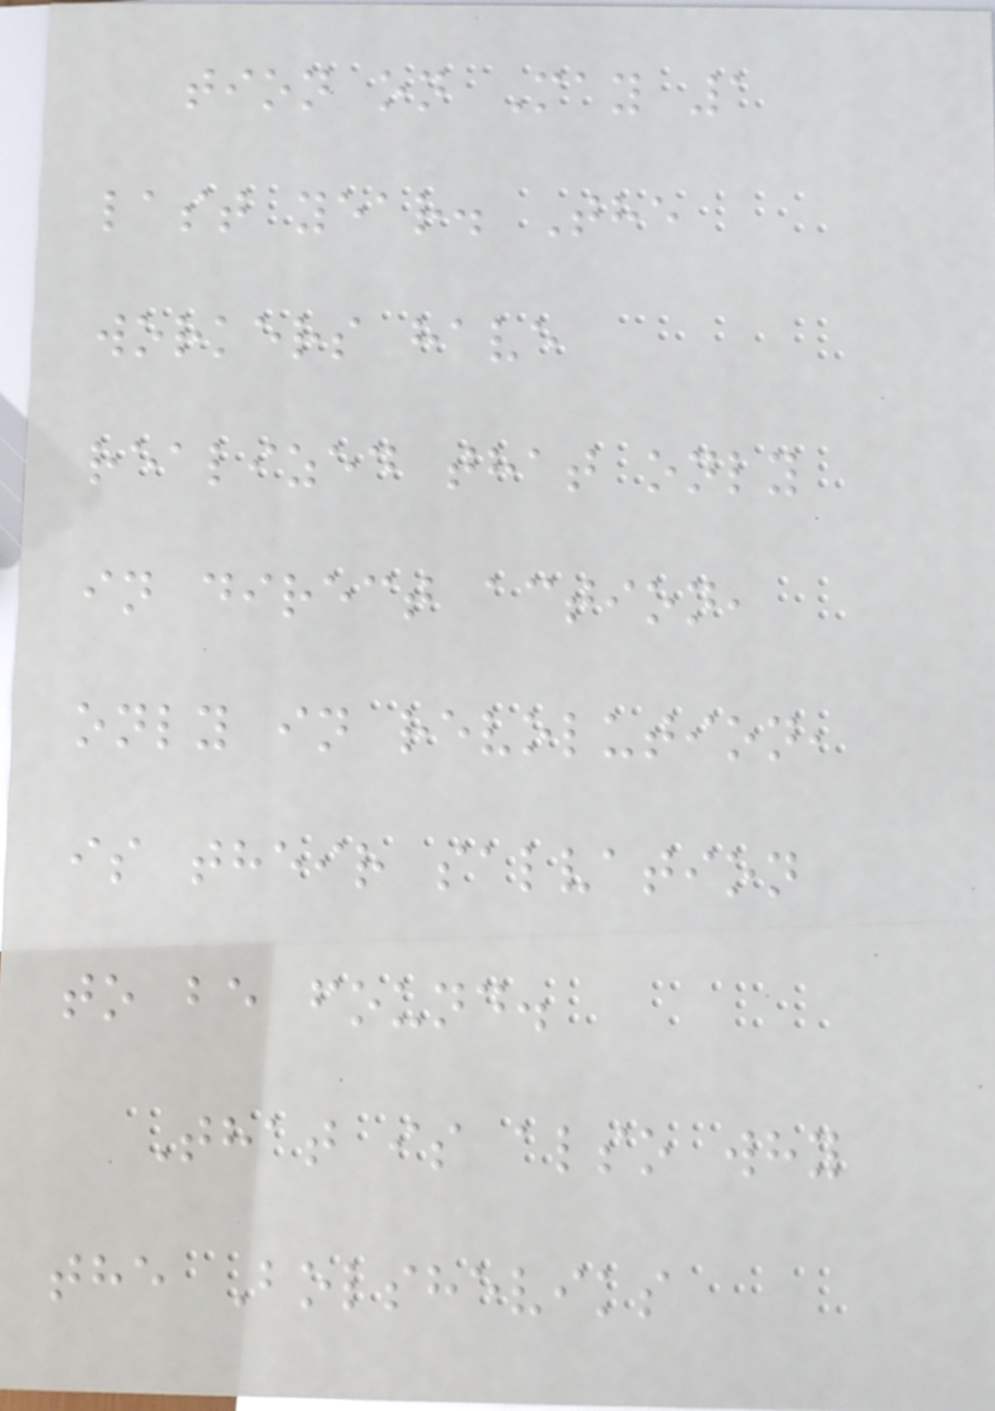tion on May 1
last year. The
workers have
realized that only
in direct action,
only in revolution,
is their salvation
to be found.
That is also why
the Bolsheviks
